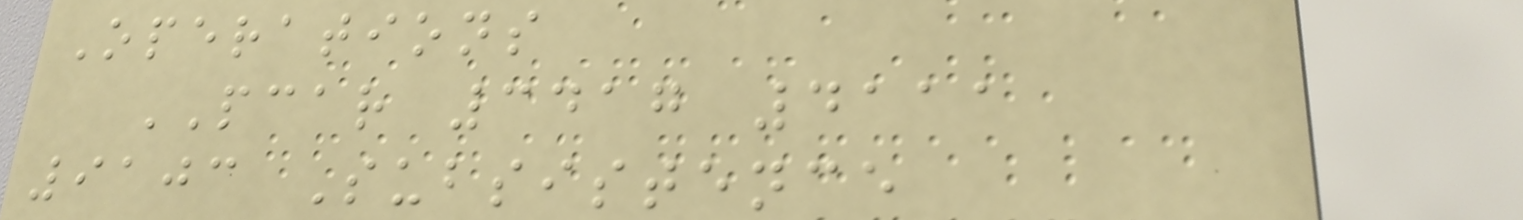Operations
PCAR 3417 4111
9103 Subsistence
